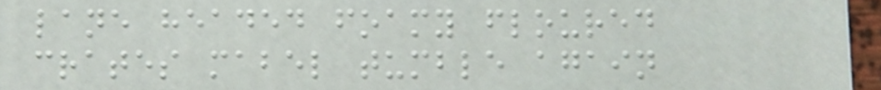lane headed foamy floured
crates mabel tumble again
